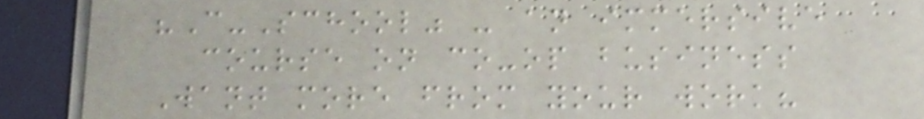"C-School" - an immersive
course on co-op business
Want more from your work?
